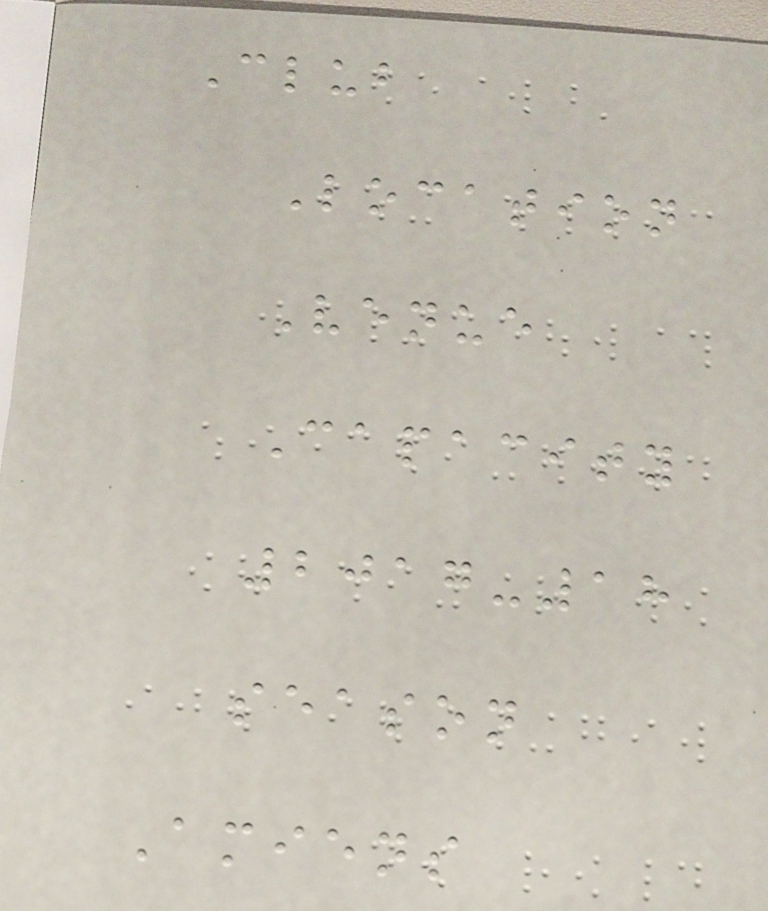Club
Location
Venue
Capacity
2017-18
season
Amiens
